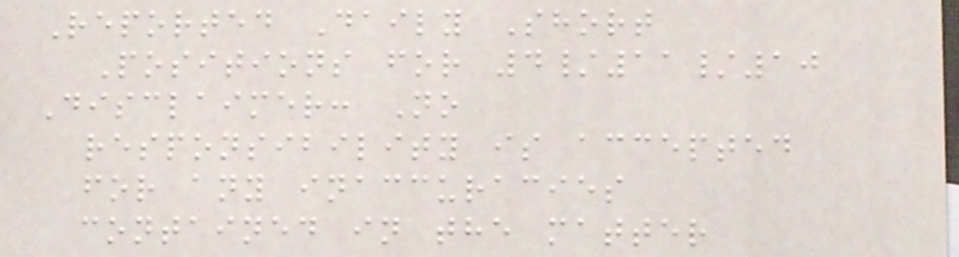Reported Daily Short
Positions for 4/11/10
Disclaimer: No
responsibility is accepted
for any inaccuracies
contained in the matter
